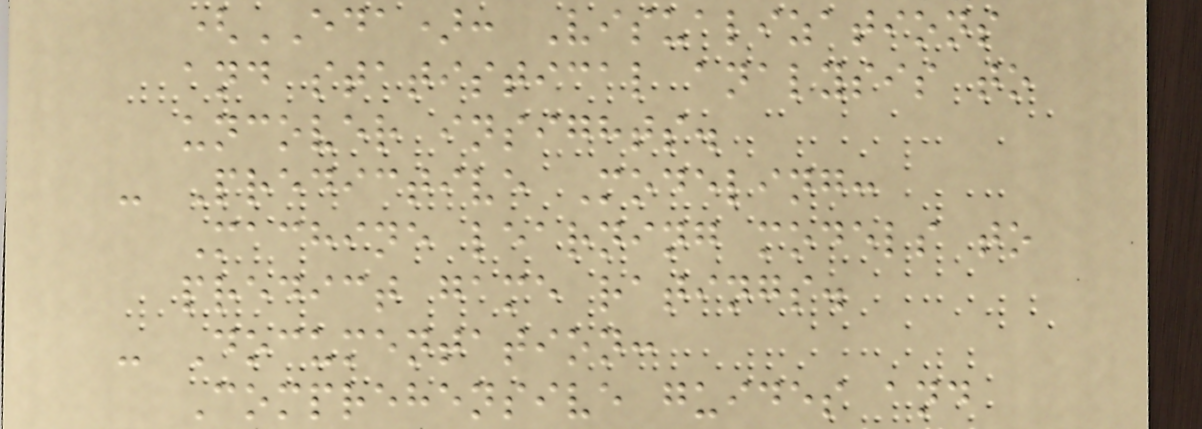(EDA): Visualizations
and statistical analysis to
uncover insights.
- Predictive Modeling:
Machine learning models to
predict game ratings.
- Documentation:
Comprehensive guides and
